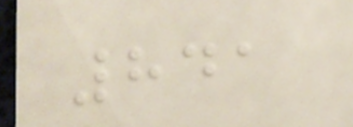841
